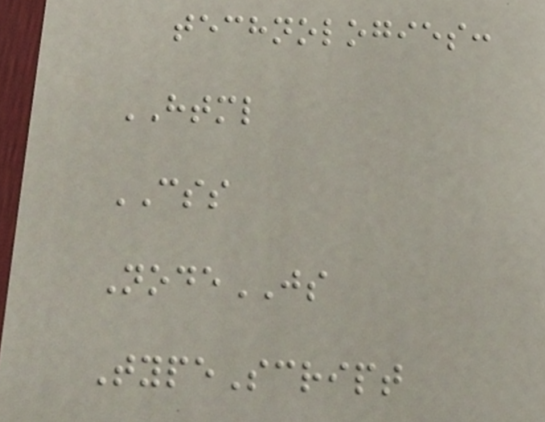technologies:
HTML
CSS
NodeJS
TypeScript
